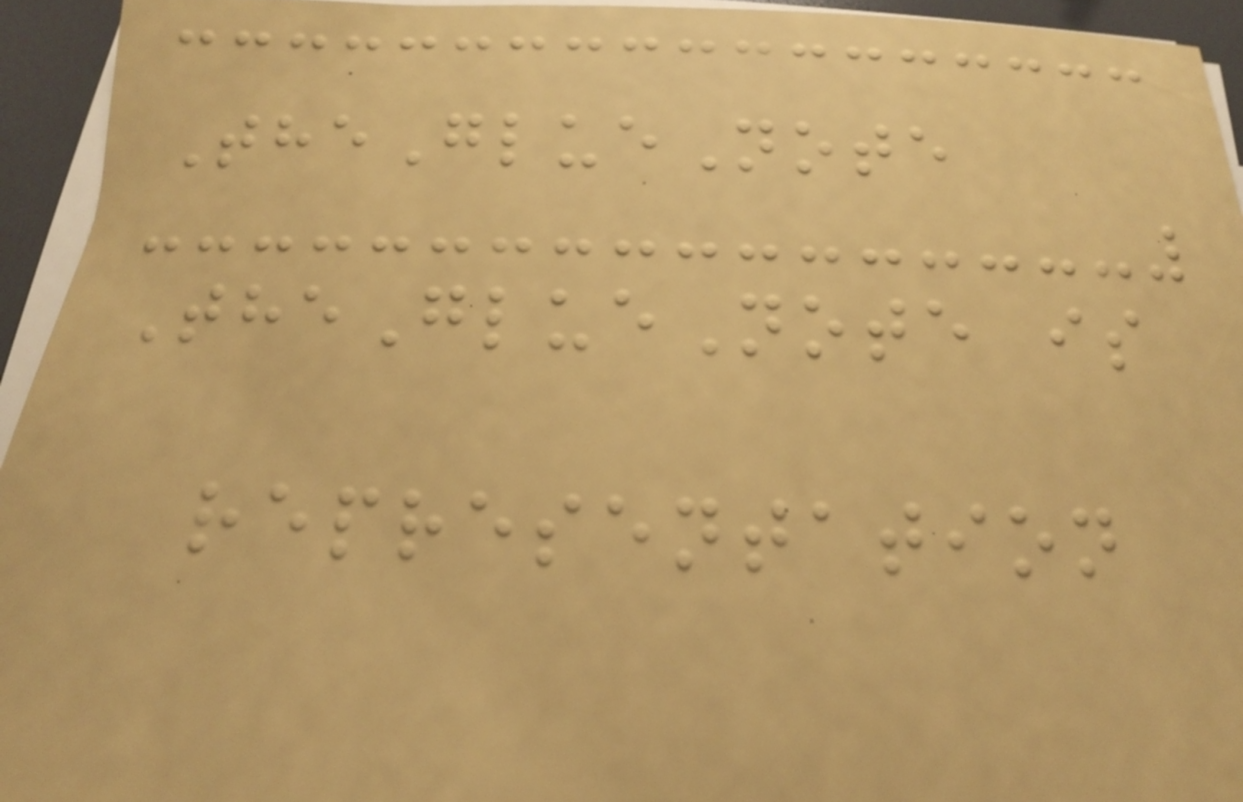TheGlueNote
TheGlueNote is
representation
